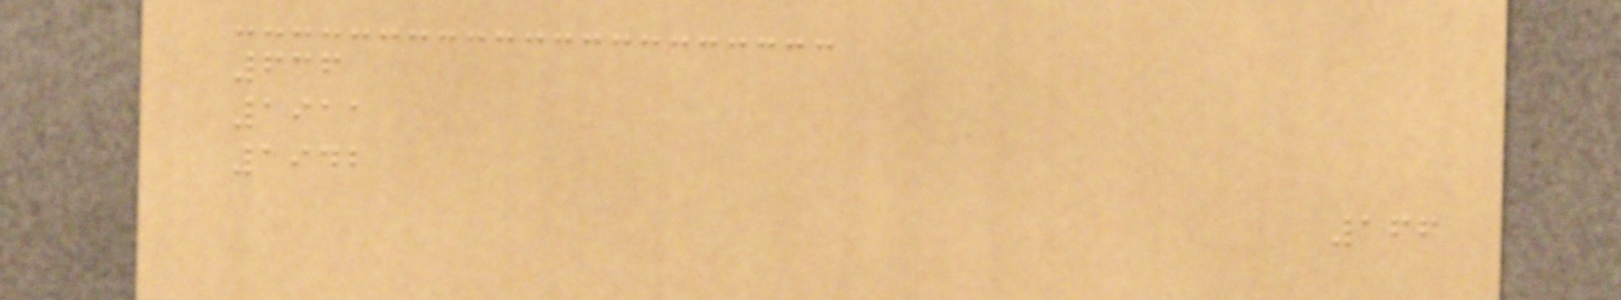636
1911
1942
166
